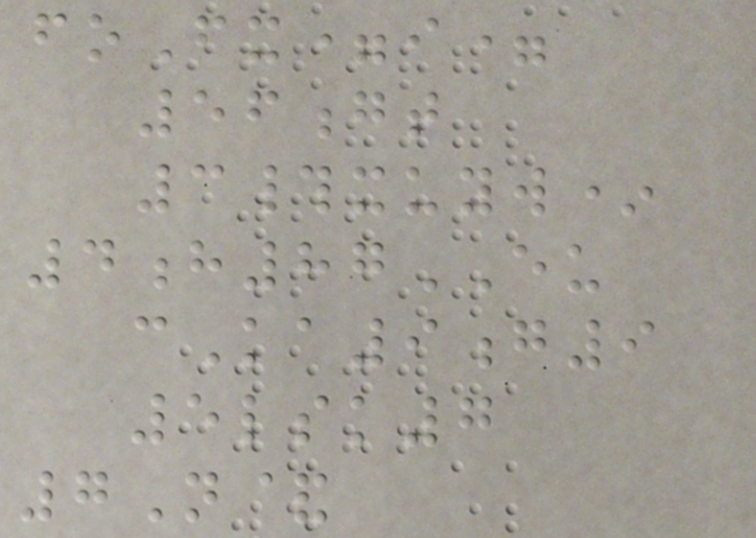foFx=i=
56gt
3#xuyw*
4h87EU
cKa9g9
5lsk7
7N&
